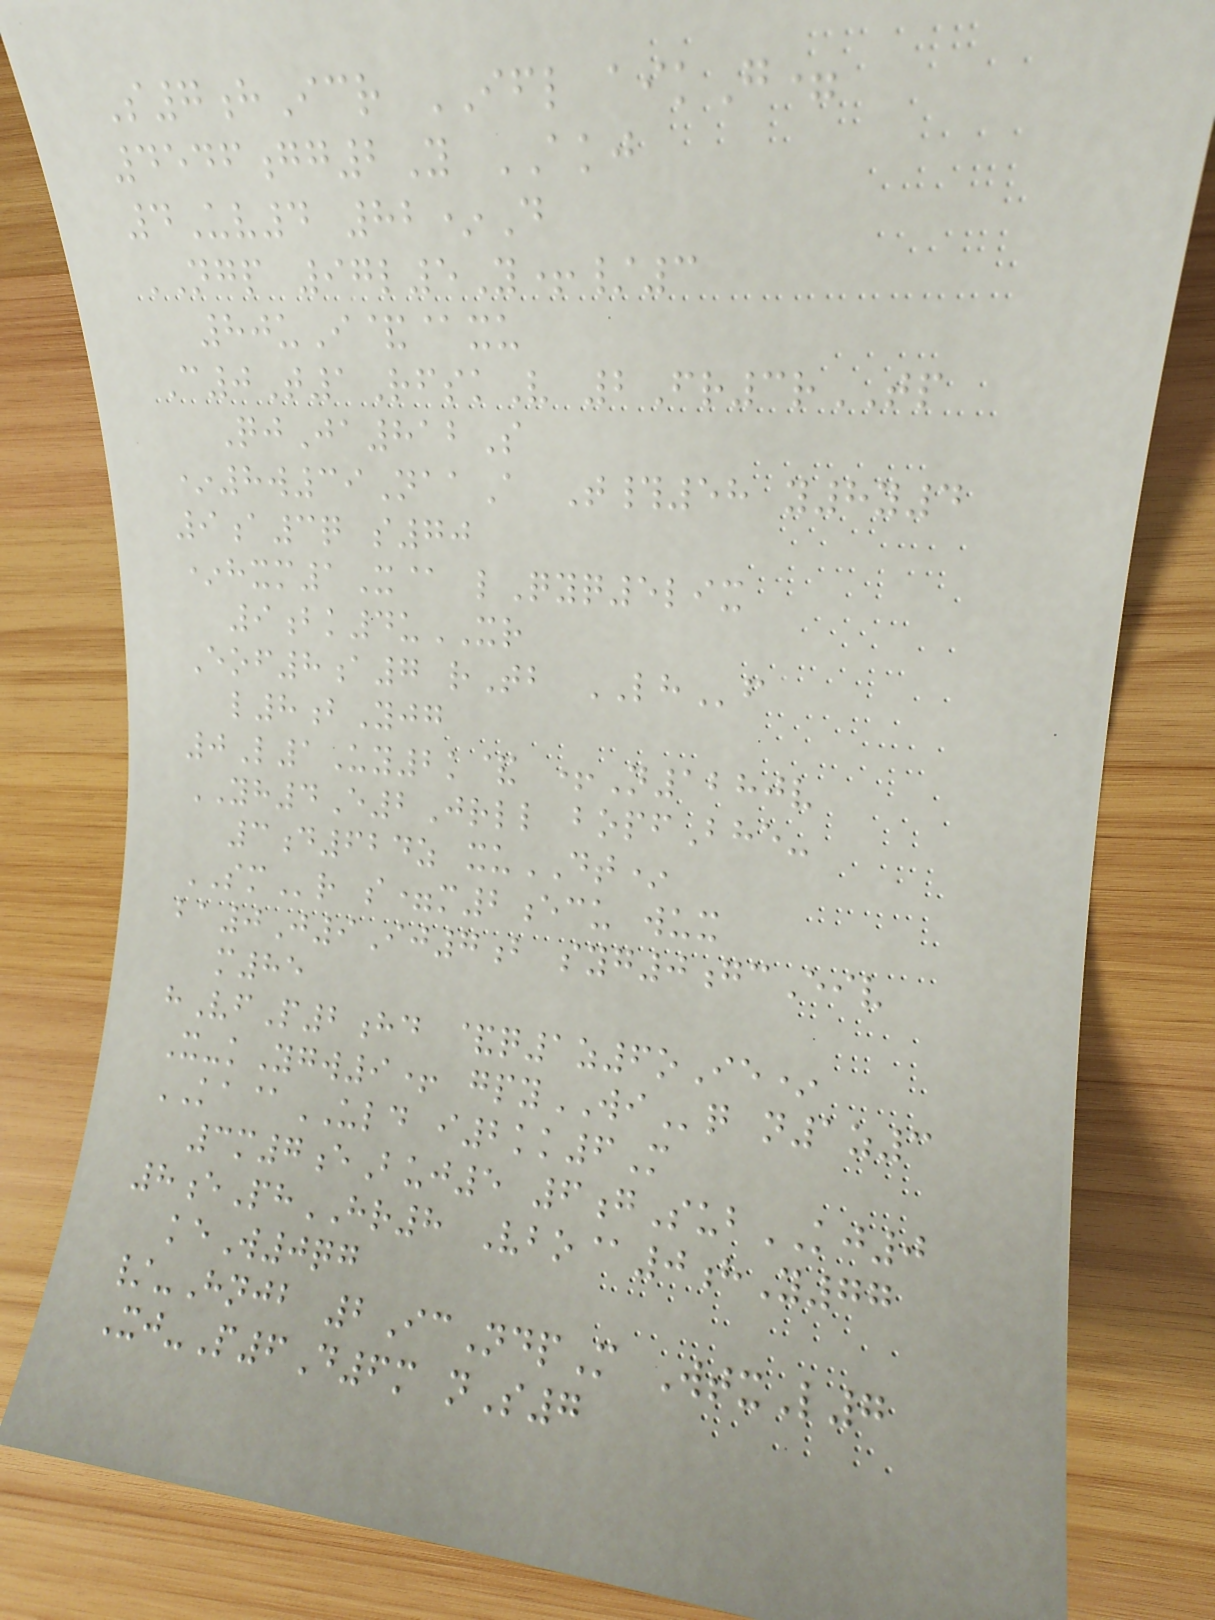S7hIcr IFL aikG=
4546gg2Y AKJ
4Uv4 82*D
NGP 97l5Y+/3
80uI&@xu
C0T1RfskV 2Fr3rTP
QjJa812S
*8w39NaaA T#58 y8y4
9a3q s70
*hxm1X@ lQyq5lix
9bk4uXR
Eof8a7 rTb LHf
l8bYjg
0L1Uy2k& +N1280v
YH4E2Jrll bopfBhe-
3d624z xuDT*
SMr s=m2ecu wux
ba0J9Ij7b syg0gcEiv
m85
hVfP2hd &q1z6oIe*
X-kYgw9+ gpyWIq n1z3
KA@ULD i2kk6M
3m7eBuj5 6gSubKJ0
8ePhHR8 Vbo@0hY77
keW0qg
/-Hnjb 2IcNdpM WtxL7
Xj-P6D6m nS7
